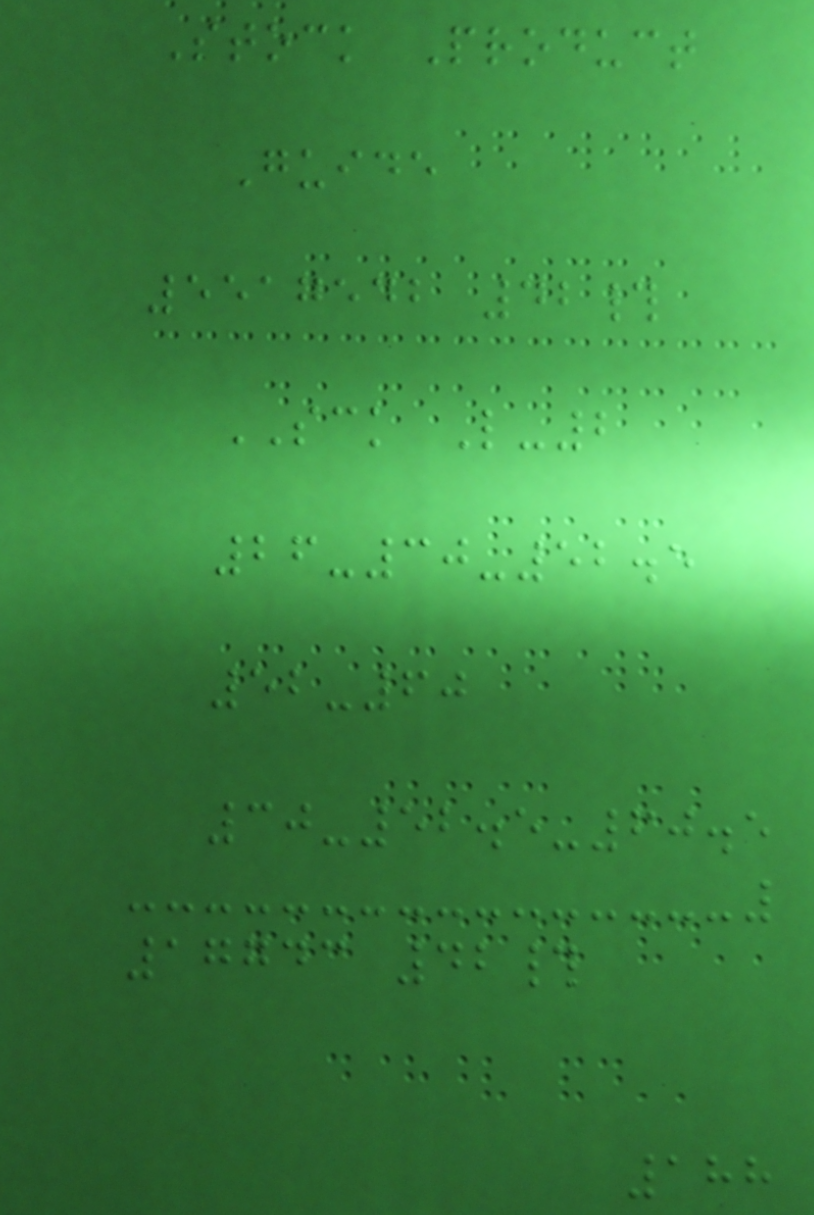Stock Product
Guide
5517542 42#
SCK L-2
26-30-52.5
52-60
30-52.5-60.5
17743 42#
188
